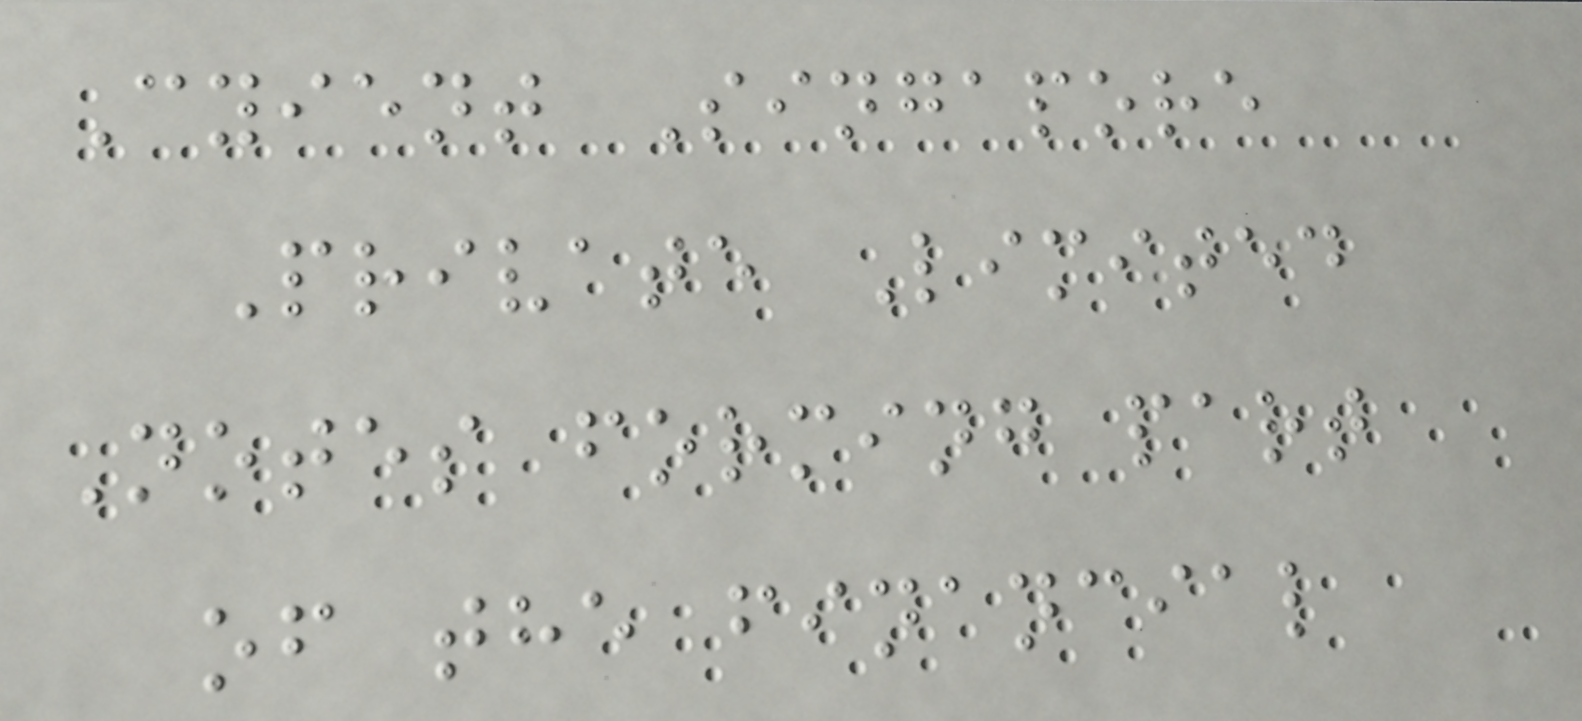Cyient Singapore
Private Limited
Notes forming part
of the financial
